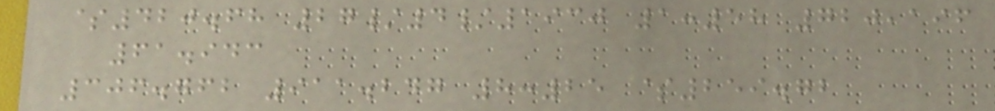$420.68 27/4/1930 1:58 720,196
61.943
306.762 911.247 8:25 $259.72
